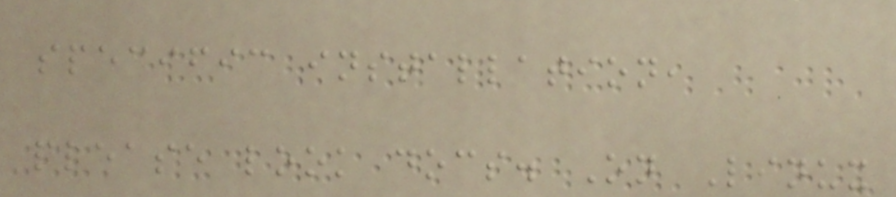specific installation,
please look docs. On Linux
